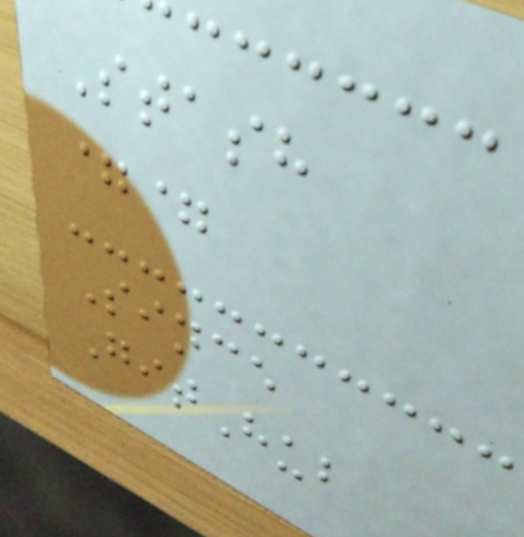Stash
==
Since
GitHub
